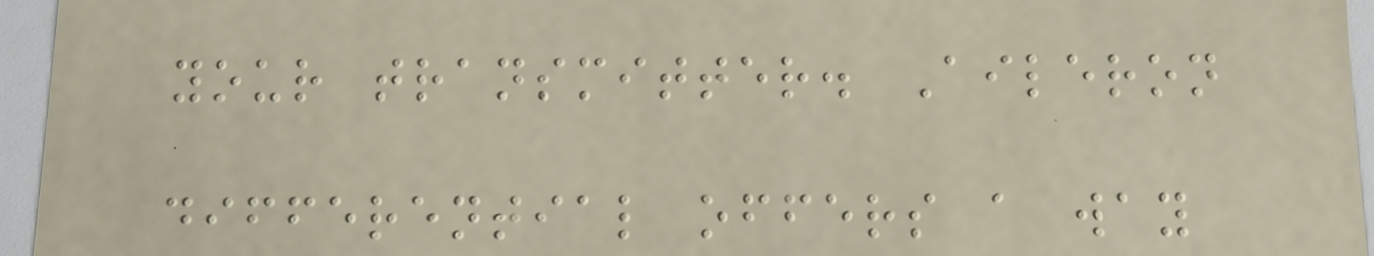your transmitter. Aileron
differential offers a way
